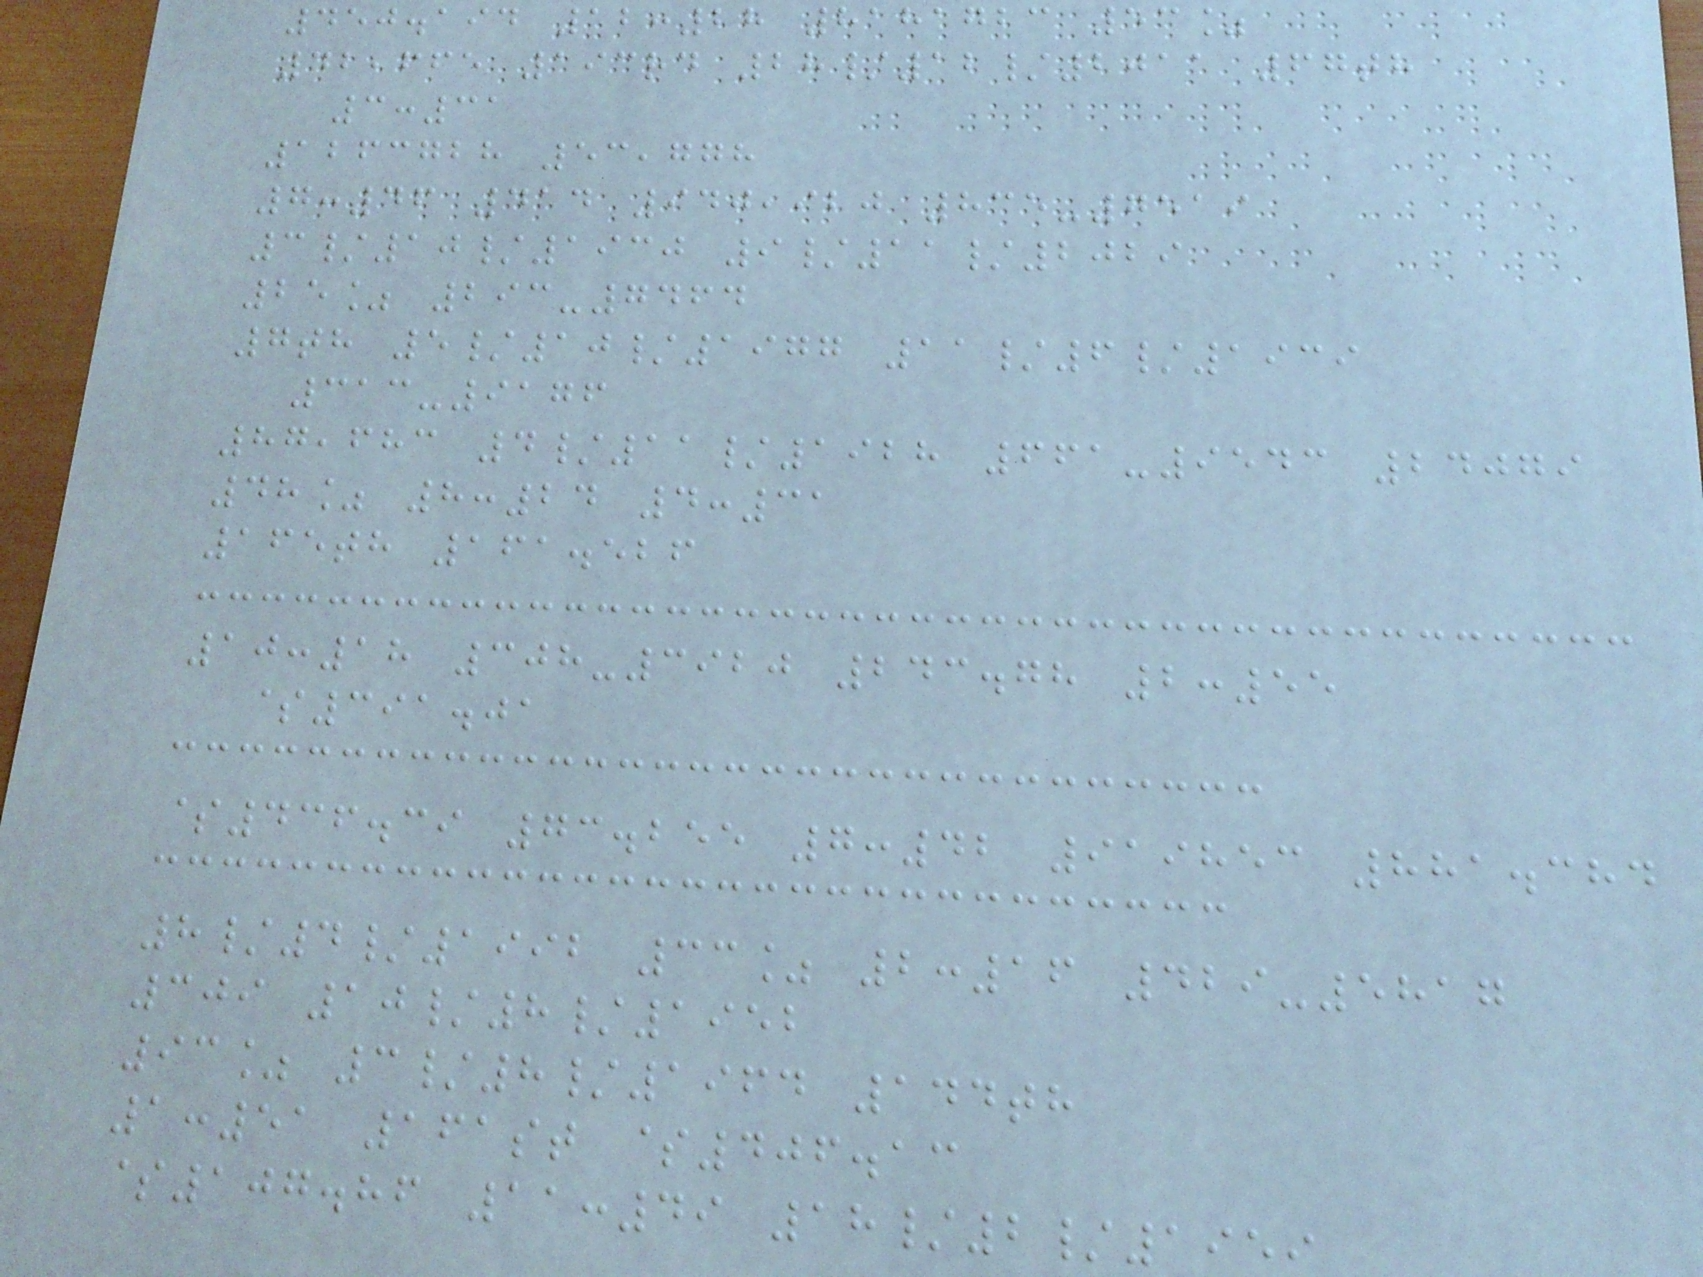450.194 12:28 8181723 53%
42,665 193rd 28/12/2011 67th
3:31
1263728 53,778
7:46 414 940,920 835-7519
3/10/1930 9/11/2029
25% 293-7464
7th 5/10/1977 11/6/1939
313-9176
87,683 4/11/1928 661-9543 24079
48% 8:24 4:31
165th 161.526
10:18 308-3920 243.78 2:55
$391.01
$436.39 73.255 7:42 919853 881.384
8/4/1992 33% 2:16 429-5817
309 10/8/1952
93% 3/8/1964 144th
1:51 161st $406.13
$107.86 11:49 18/2/195
